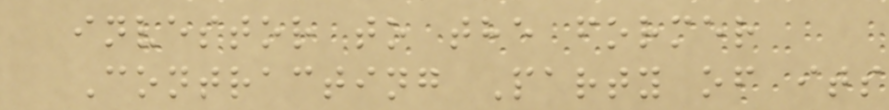investor to the former
Contracting Party of its
